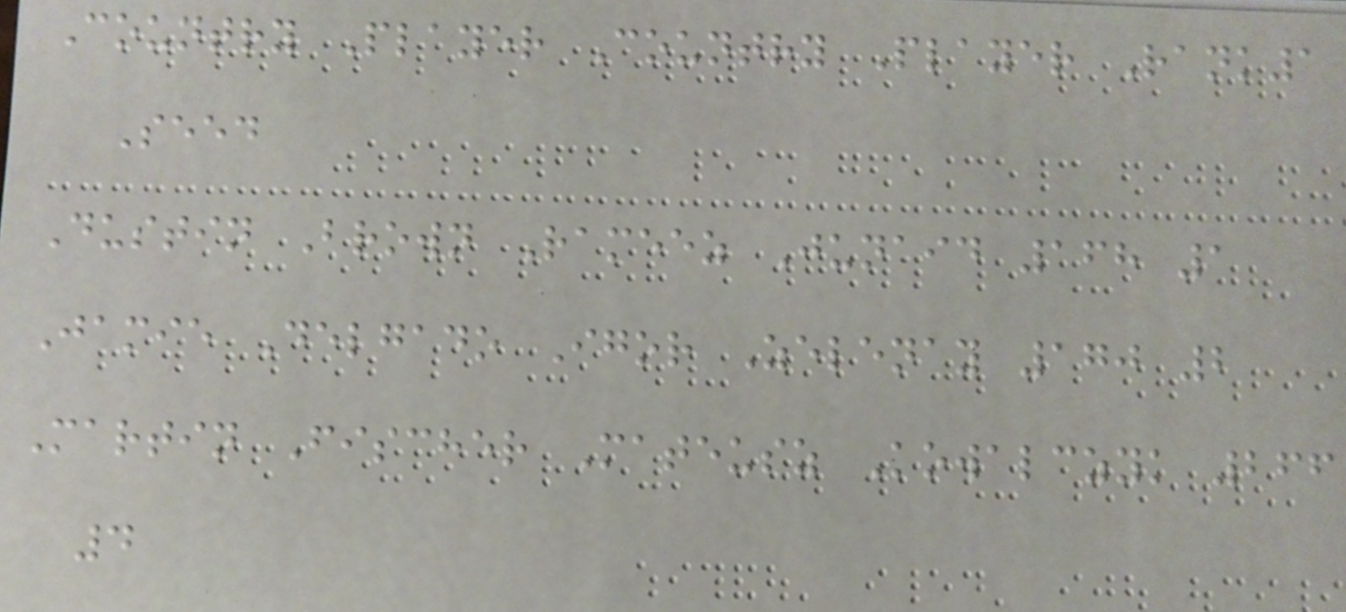Country Player Country Player Rank1
Seed
Dustin Brown Rameez Junaid 168 1
Jamie Delgado Igor Zelenay 170 2
Martin Fischer Mateusz Kowalczyk 266
4
